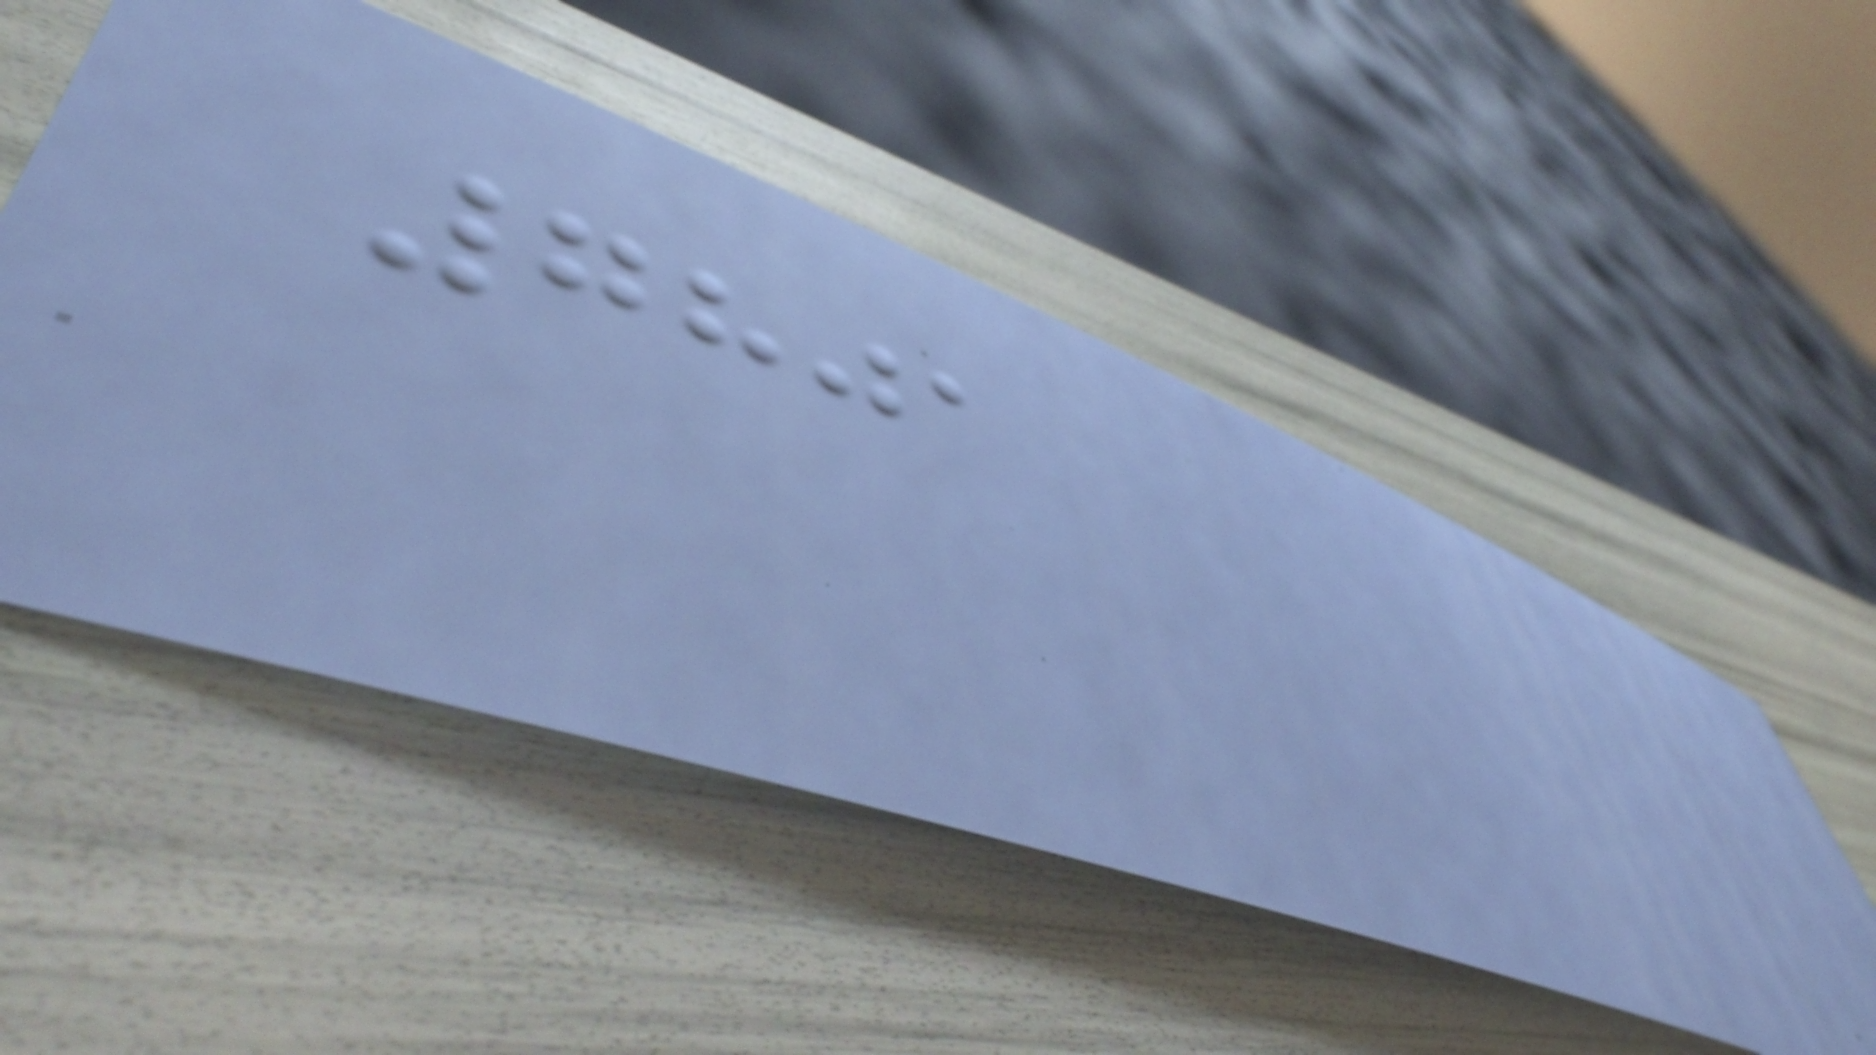7801
